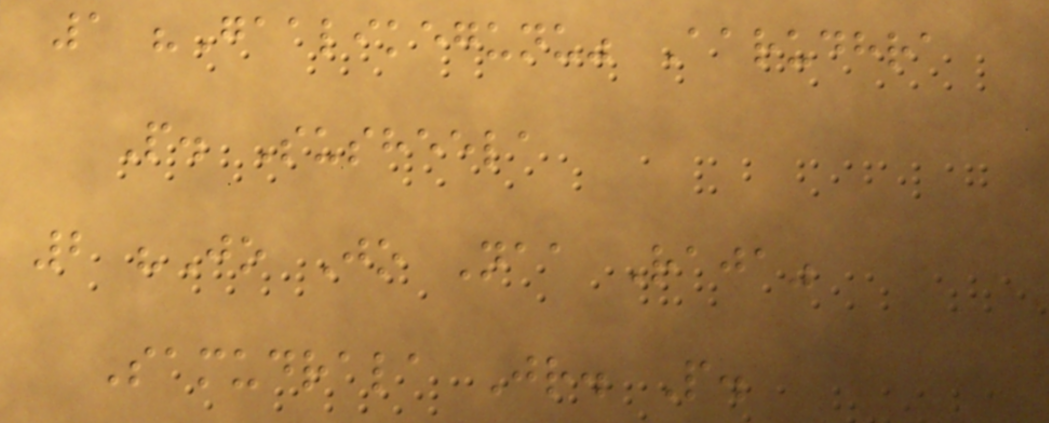1 "Gaalikegunu" Aarudhra
P. Susheela
2 "Jo Jo Naa Raja"
Samudrala Jr. P.
